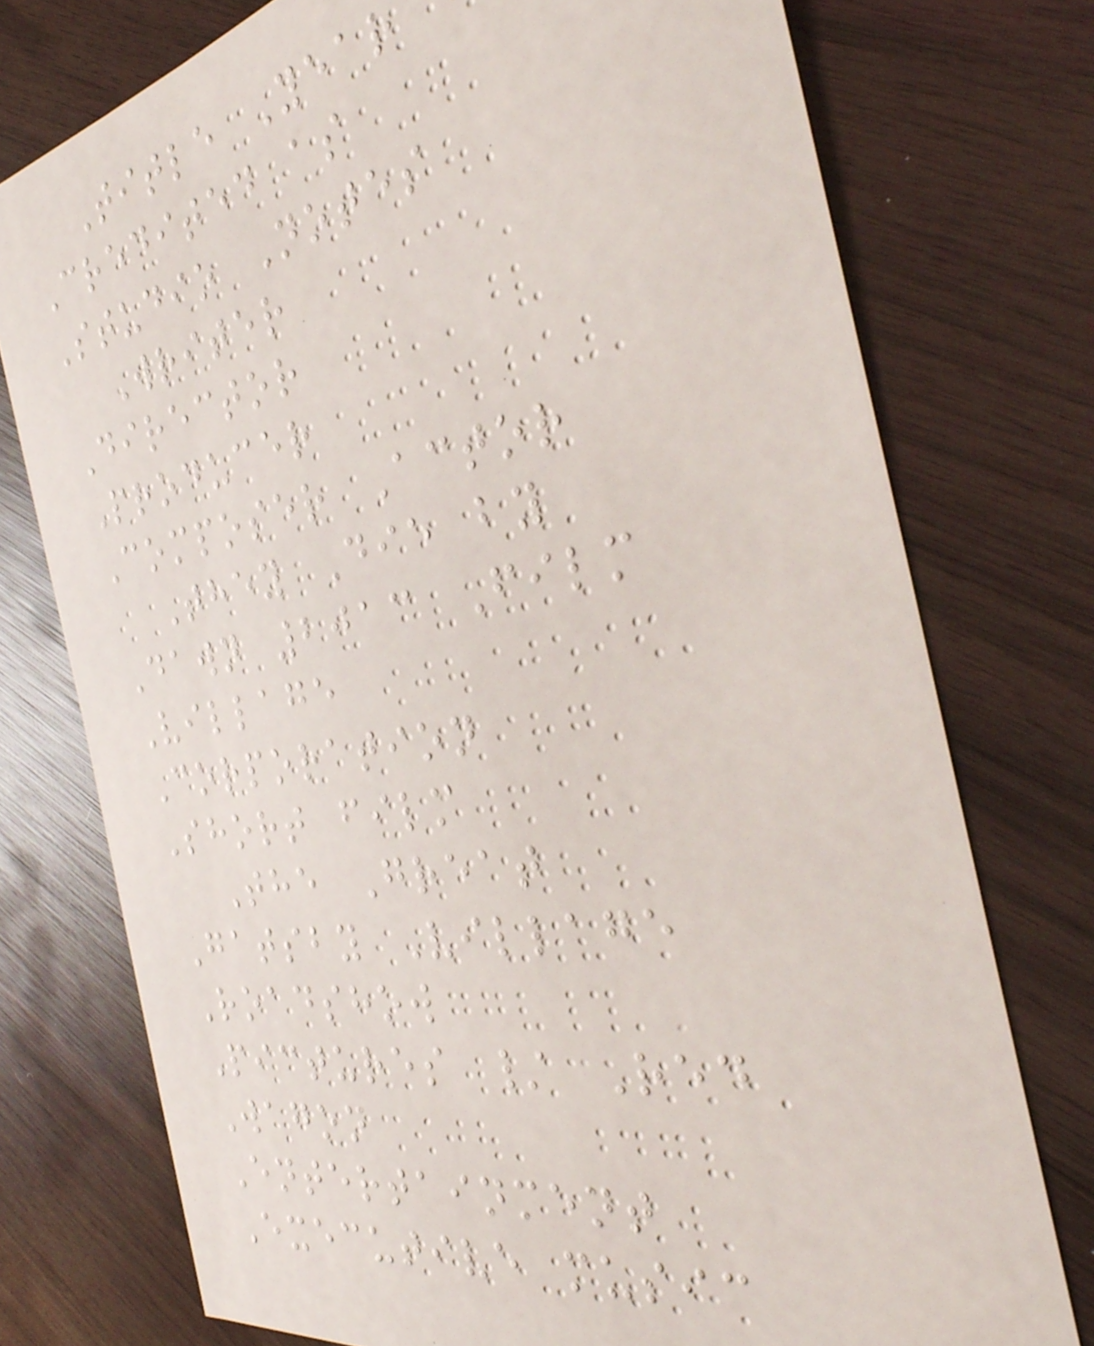Title Year
Credited as
Studio Notes
Writer
Director
Producer
Composer Actor
They Die by
Dawn 2013 Film
Village
Corporation
Short film
The Great
Gatsby Village
Roadshow
Pictures / Red
Wagon
Entertainment
Executive music
